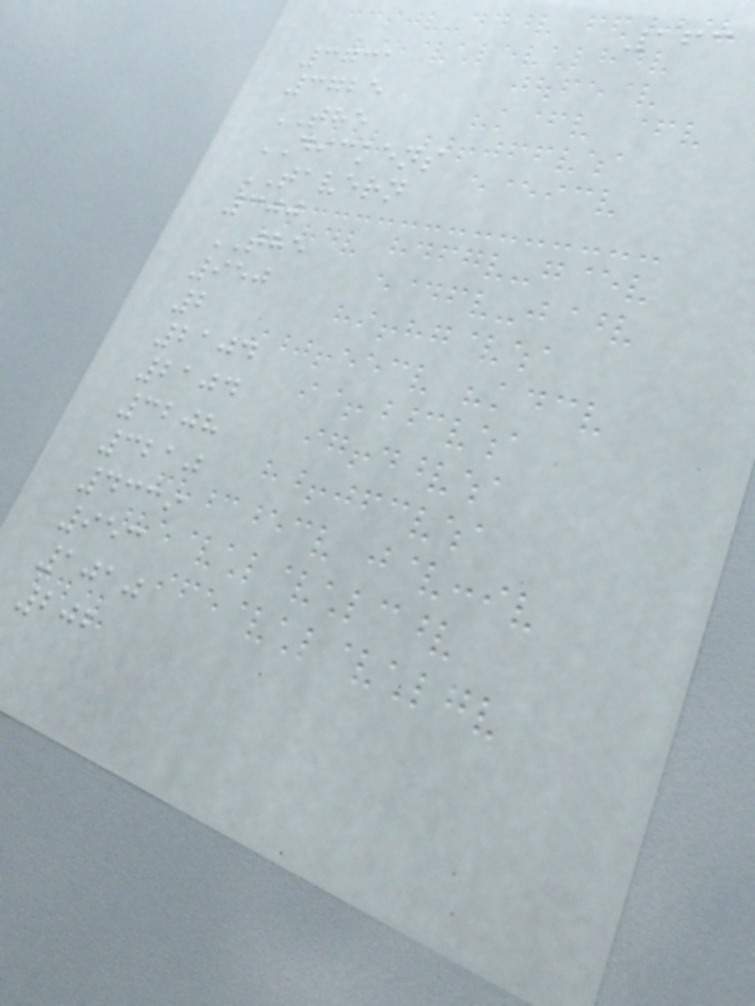163
3731
3725
THE
DICKENS
TAVERN
300
THE
950
2
2104
2104
3208
3210
4339
953
1010
202
